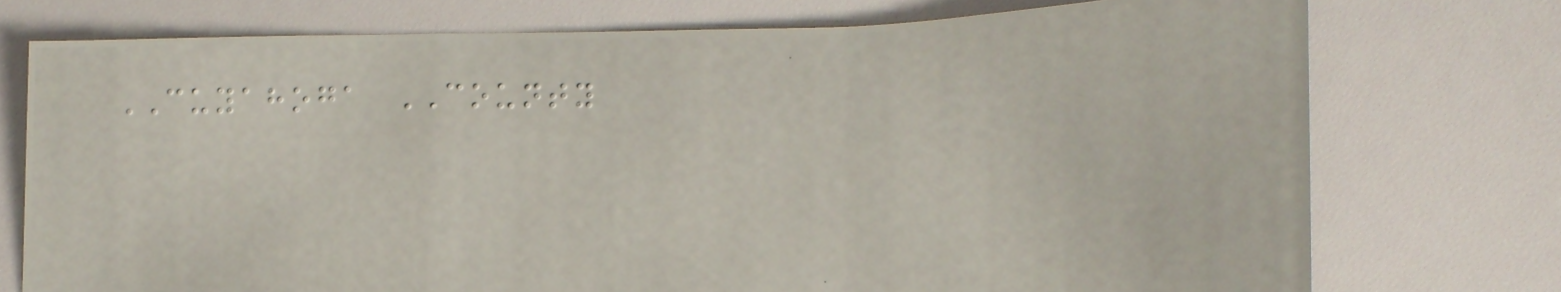CUYAHOGA COUNTY
